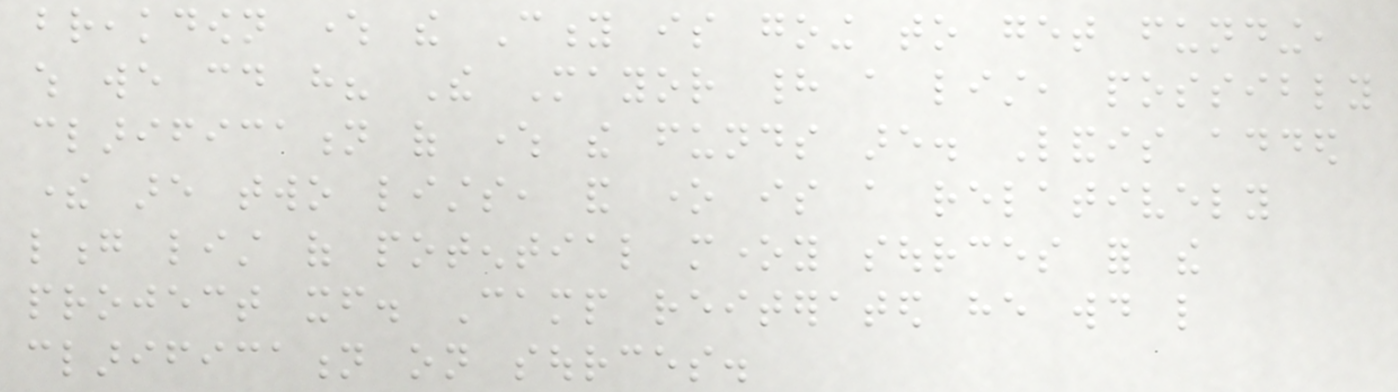breakdown where the City is going to get funding,
which we could have? The Mayor had a list, possibly
clarification of where the funds are. Landis added
there are two lists, and one is a relatively
long list of potential money sources for the
project itself. Camp reiterated he would like
clarification on sources.
